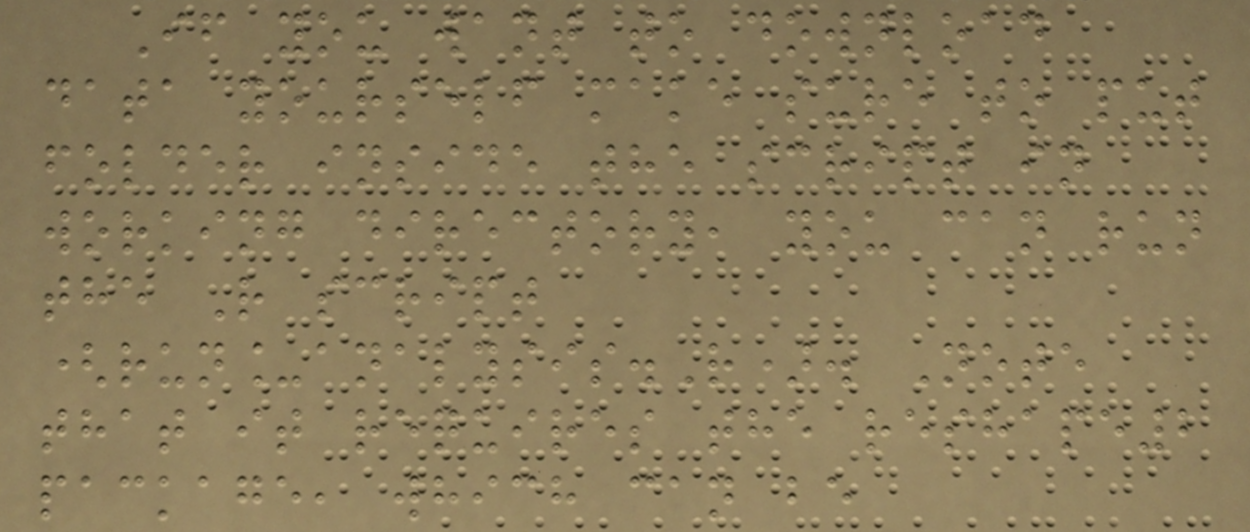If you want to download
data yourself make sure to put
folder inside the script in
working directory, you can run
the R script
(run_analysis.R). Note
that it requires the reshape2
package, which can be
